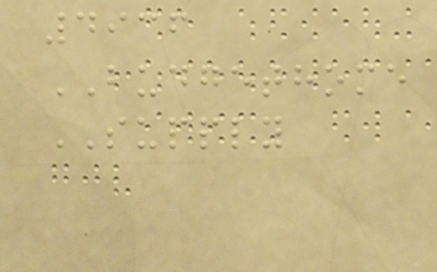4936
BUDGETHOME
SUPPLY
